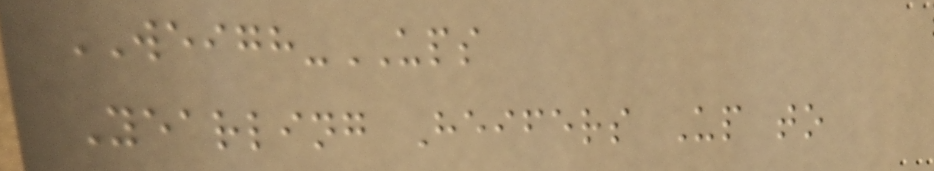WEIGH-UPS
Yearling Heifers Up to
